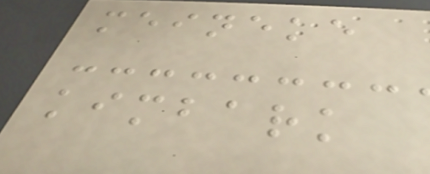meineke
kimbark
